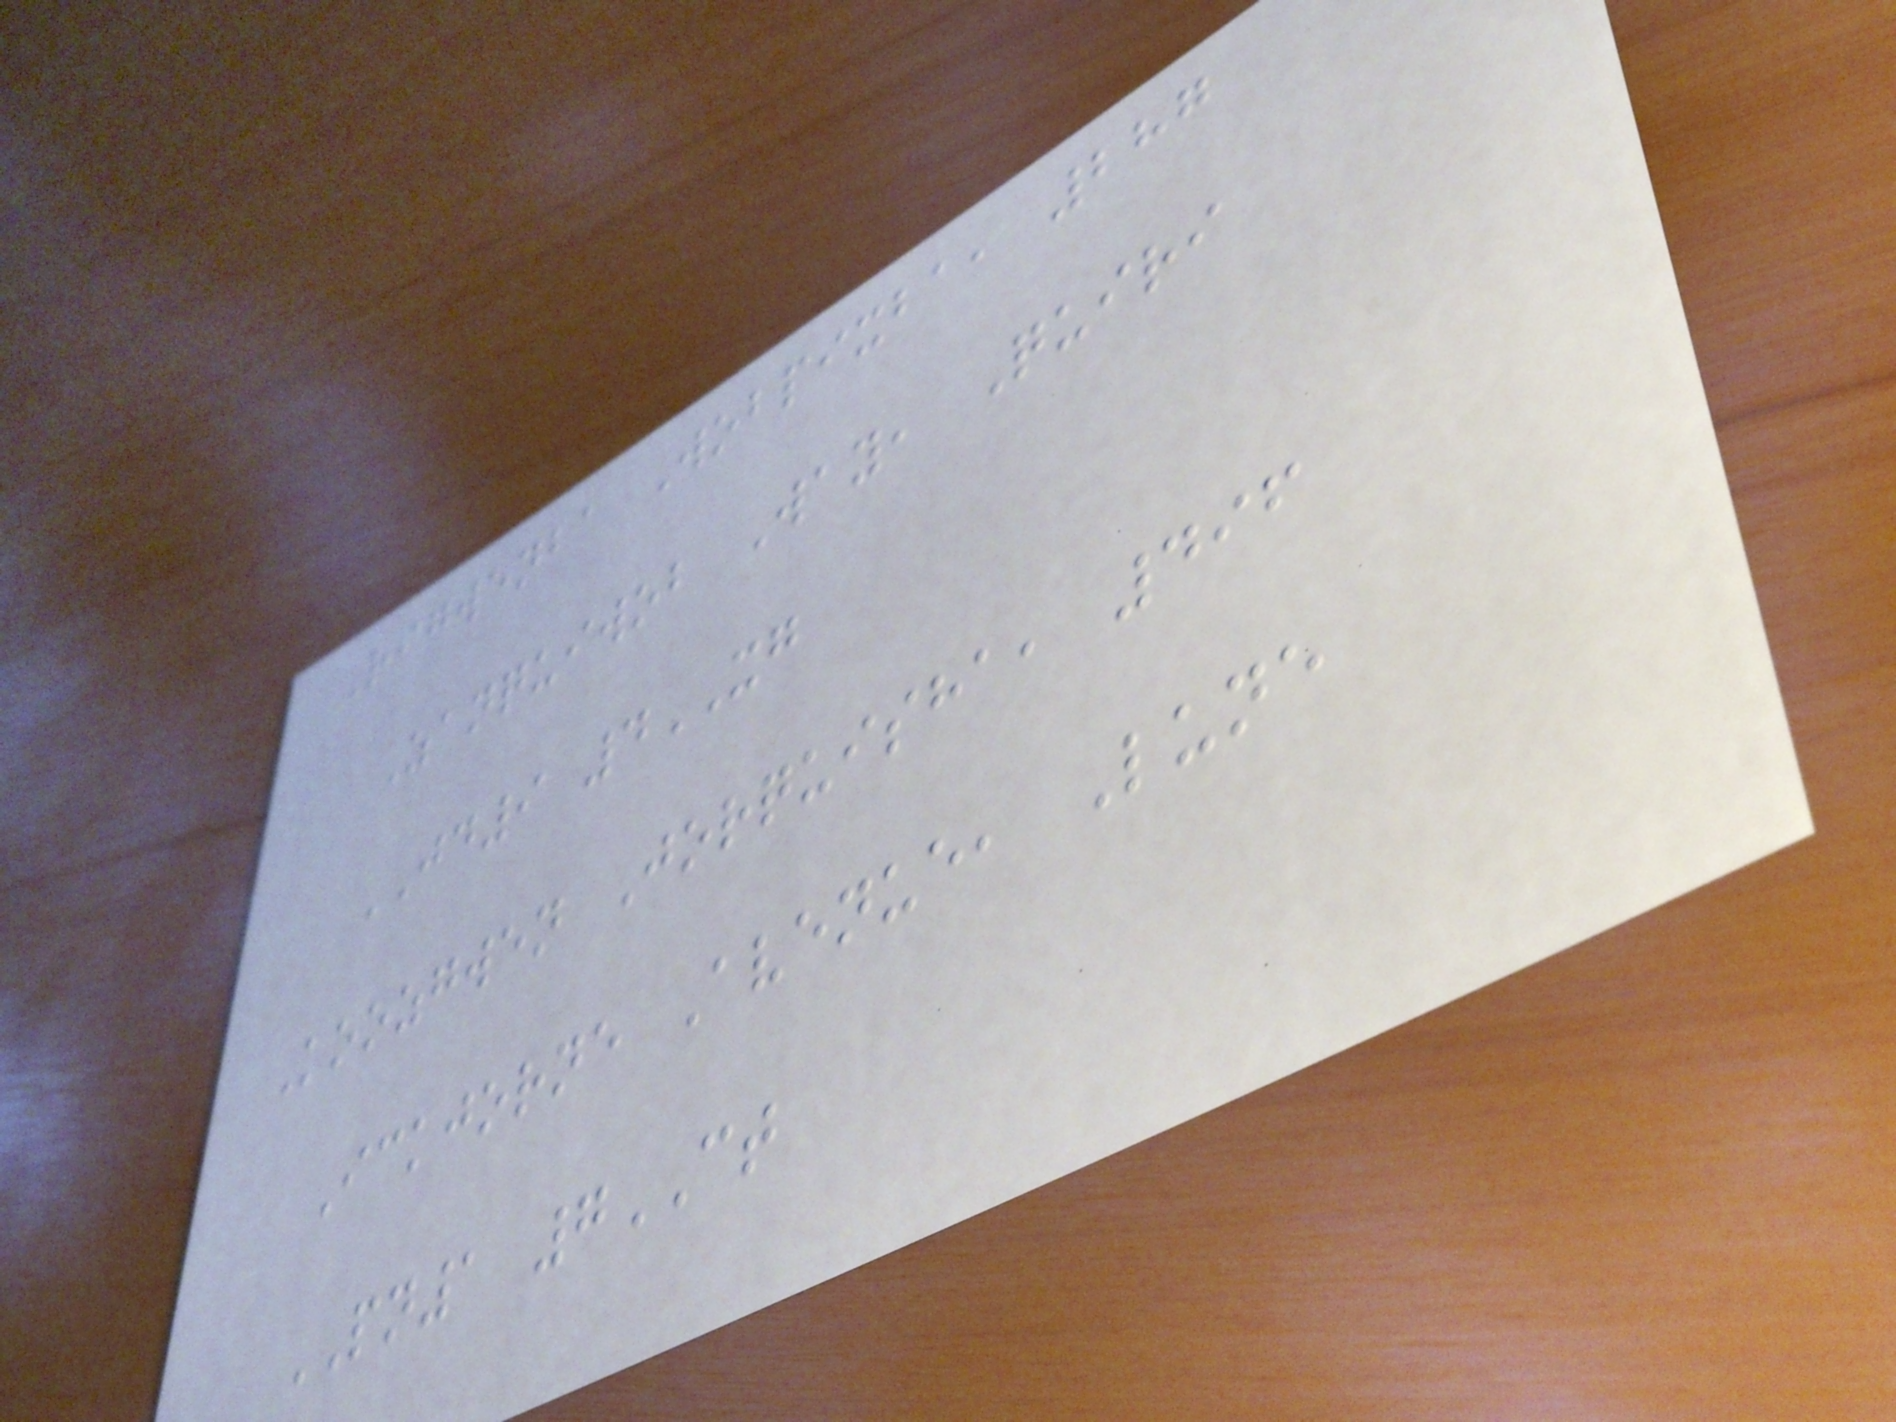Rigwenba Wobpixba, 287
Zanquiwob Way, Quiri
JD9 4XG
Koozgwen Jorquisha, 496
Ickjorne Avenue, Lune
PN1 7CT
